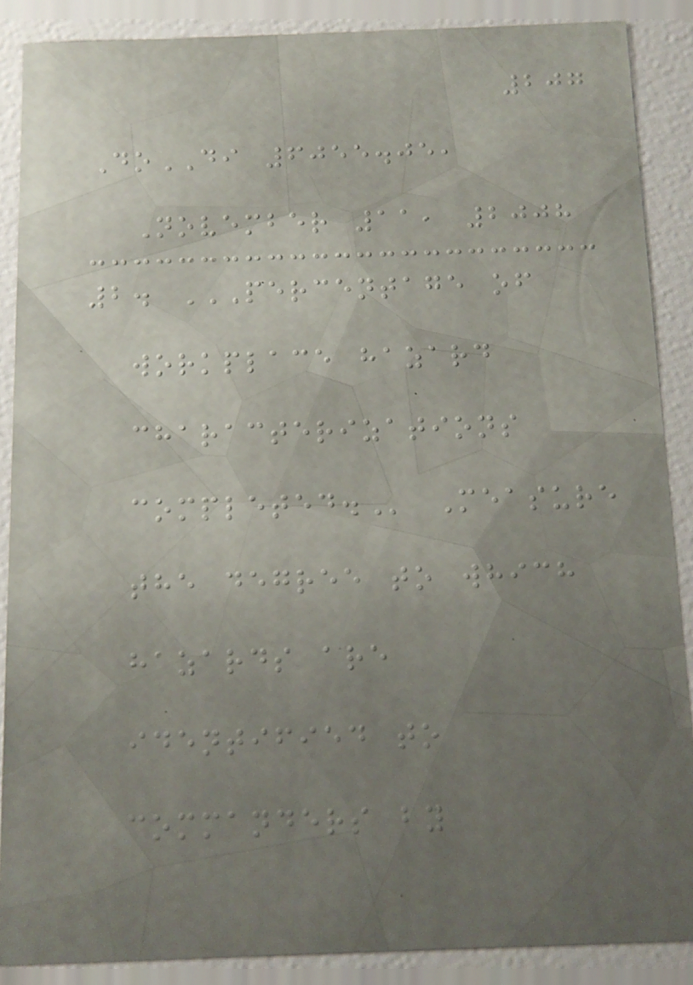207
DoDI 6055.05,
November 11, 2008
2. PERCENTAGE OF
WORKPLACE HAZARD
CHARACTERIZATIONS
COMPLETED. Measure
the degree to which
hazards are
identified to
commanders by
